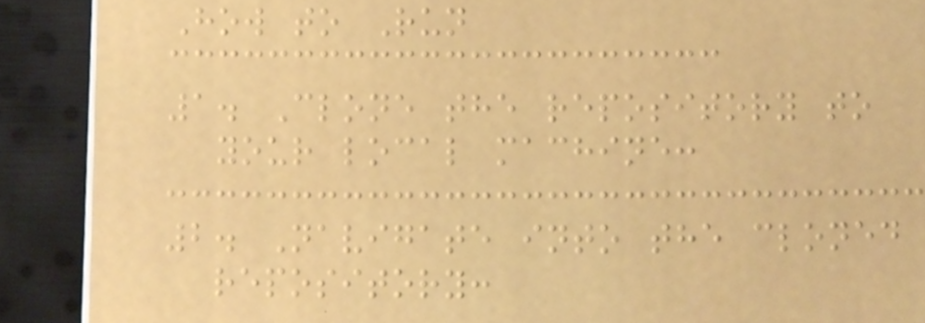How to Run
1. Clone the repository to
your local machine:
2. Navigate into the cloned
repository:
